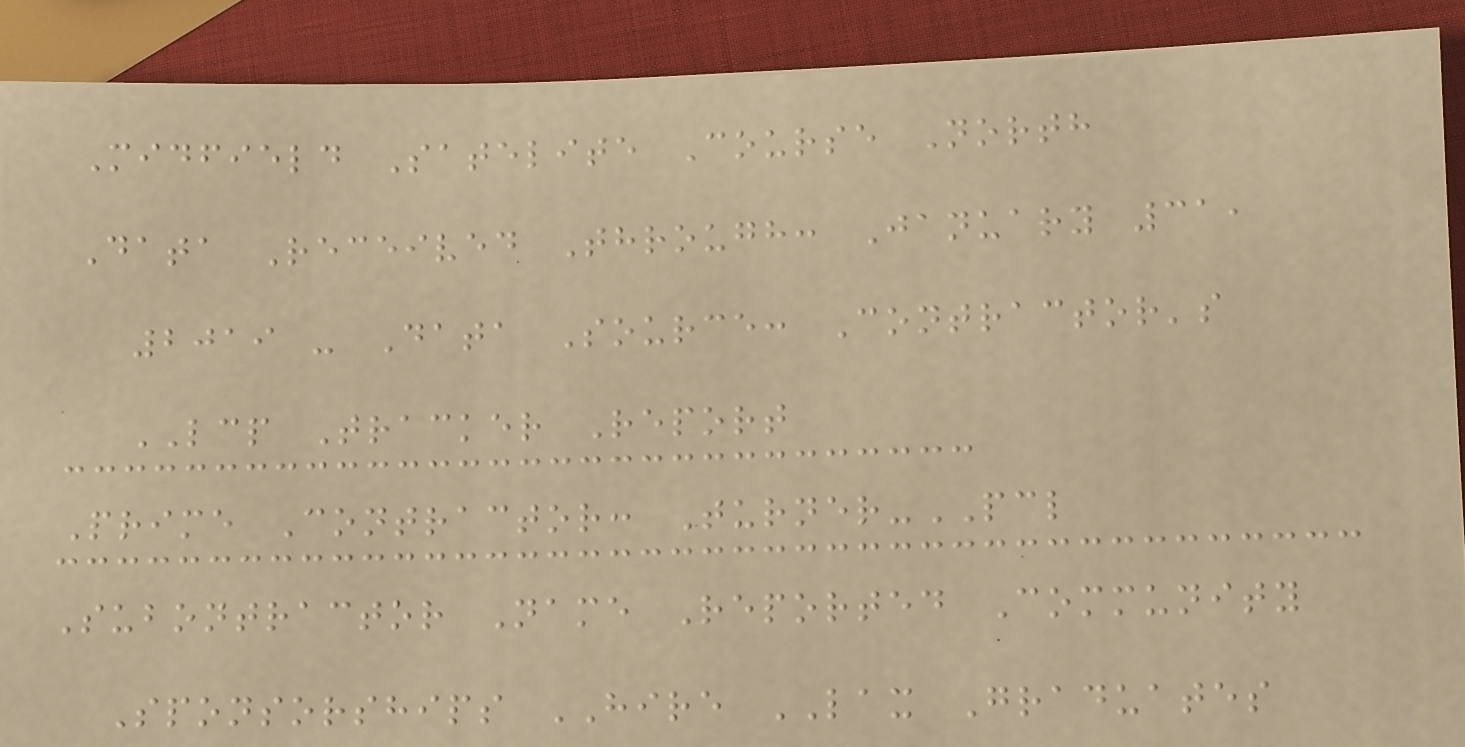Midfield Satelite Course North
Data Received Through: January 31,
2019 - Data Source: Contractor's
LCP Tracker Report
Prime Contractor: Turner-PCL
Subontractor Name Reported Community
Sponsorships HIRE LAX Graduates
